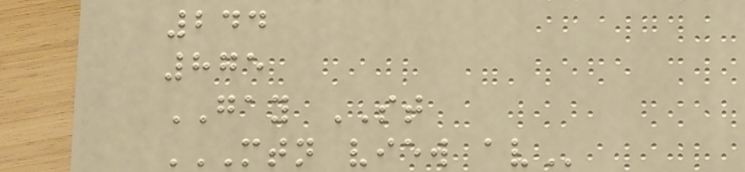244
875
GAY ST
MTN VIEW AV
